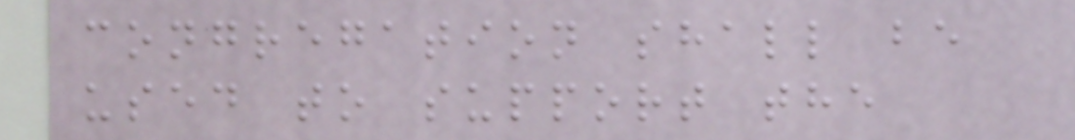congregation shall be
used to support the
